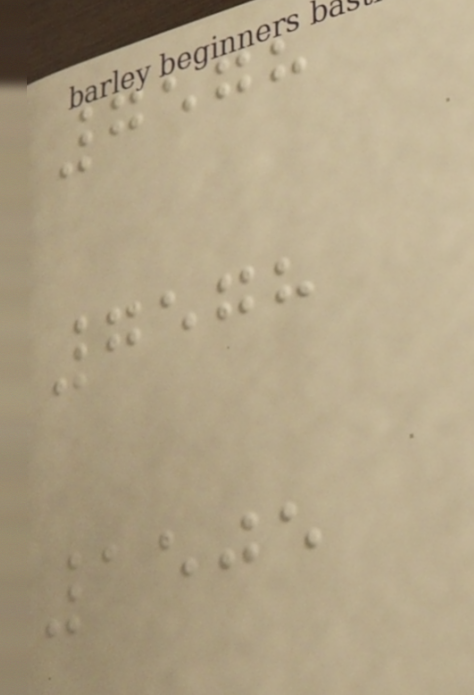7578
7578
1505
